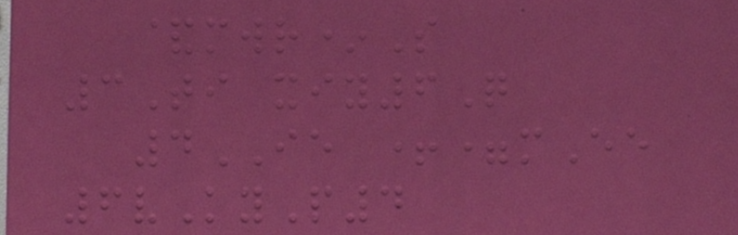&mwr*S
3Ti xiy6Q
4IE +=mEe
6vKyP4
